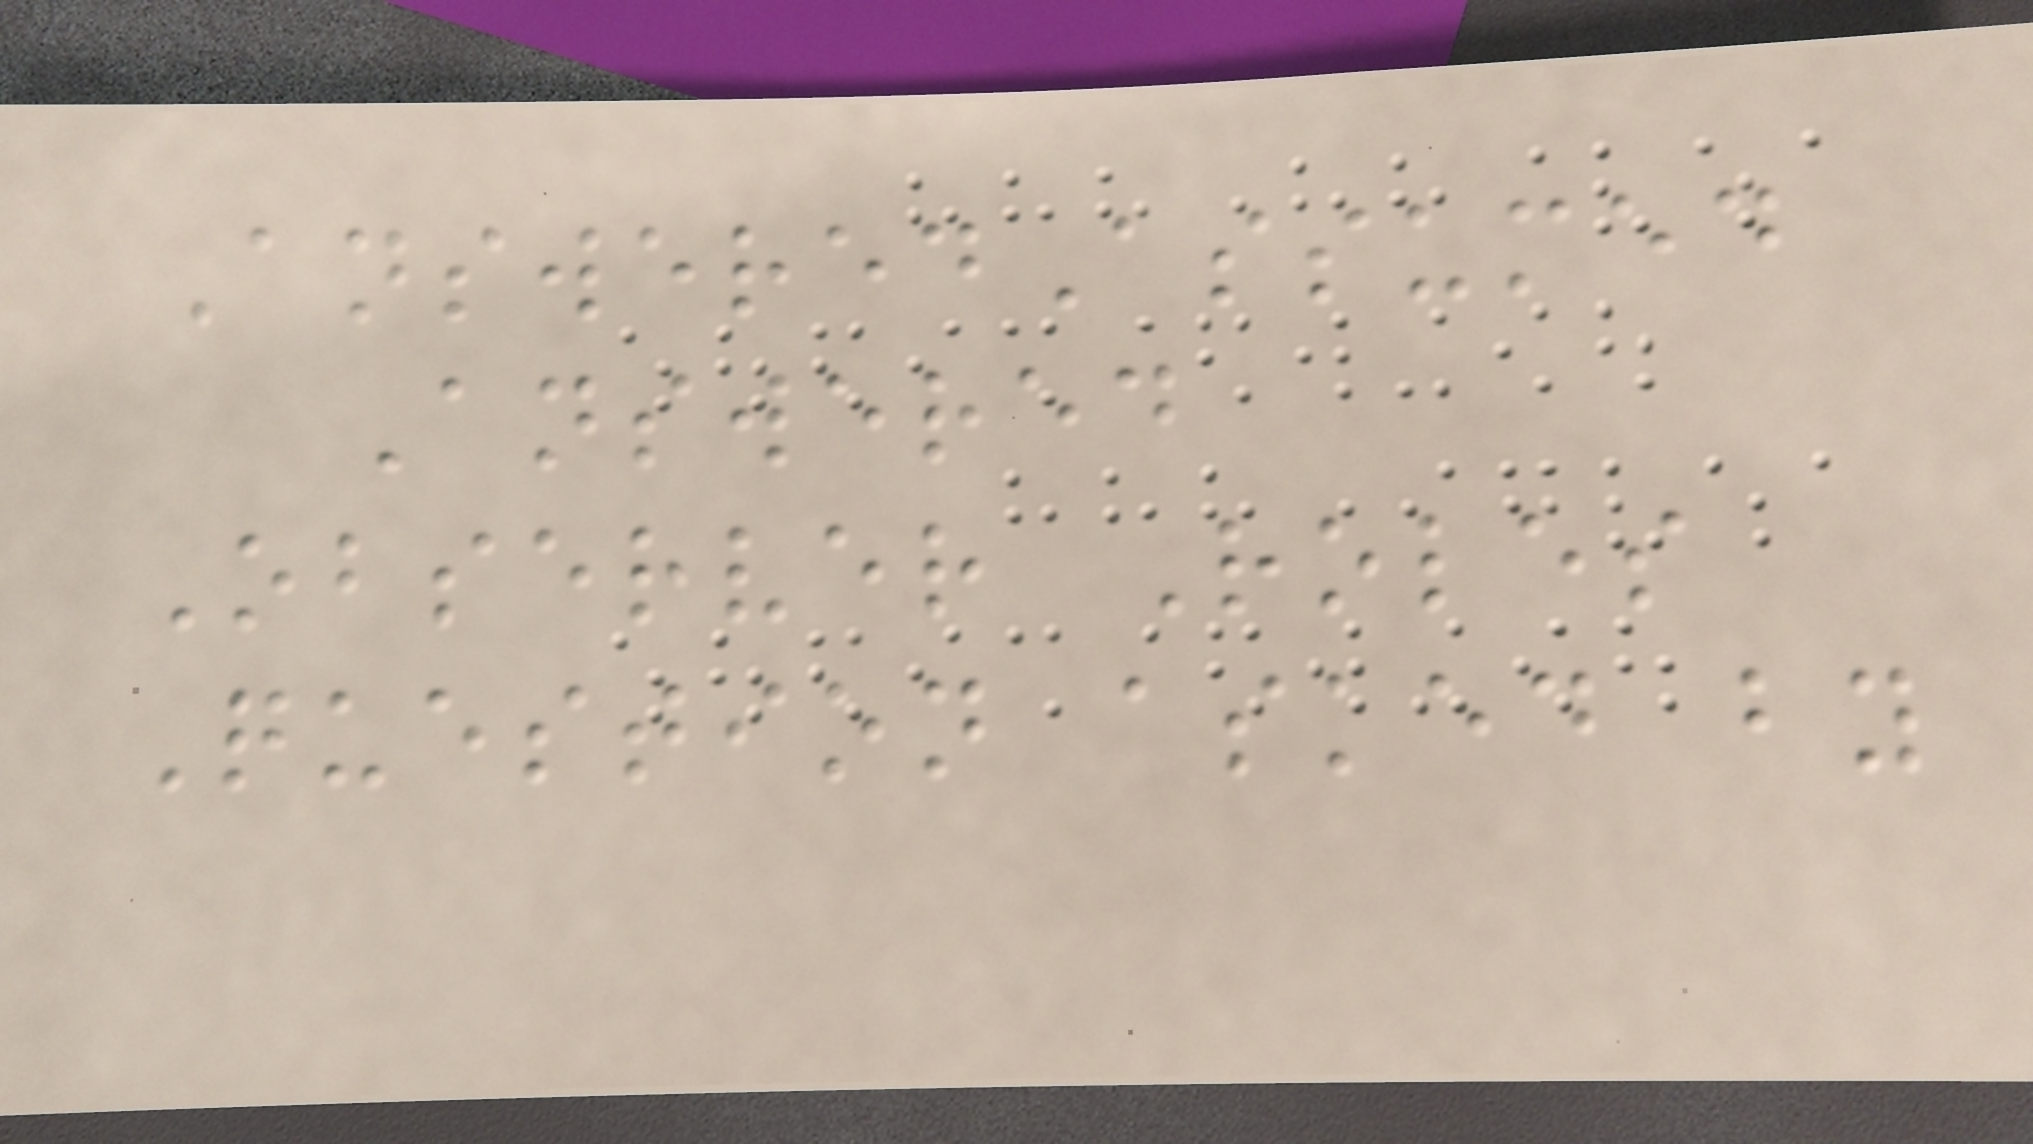AnsweredAssumed
Answered
Observer Roles
Question asked by
